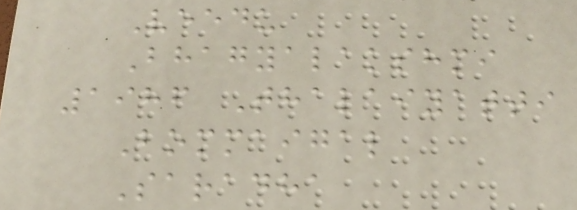Veedu
Bhagyalakshmi
1986 Thalaiyatti
Bommaigal
Saradha
